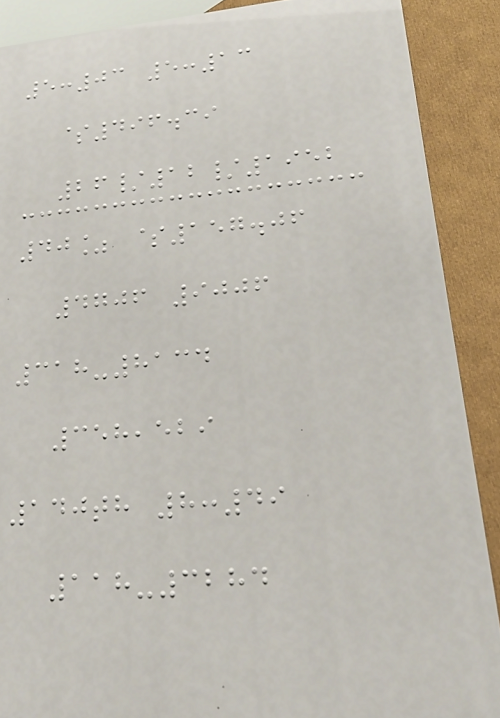5:03 5:13
$496.39
26/12/1952
40% $157.06
4706 9006
318-8134
358,529
140th 8:49
118-3284
